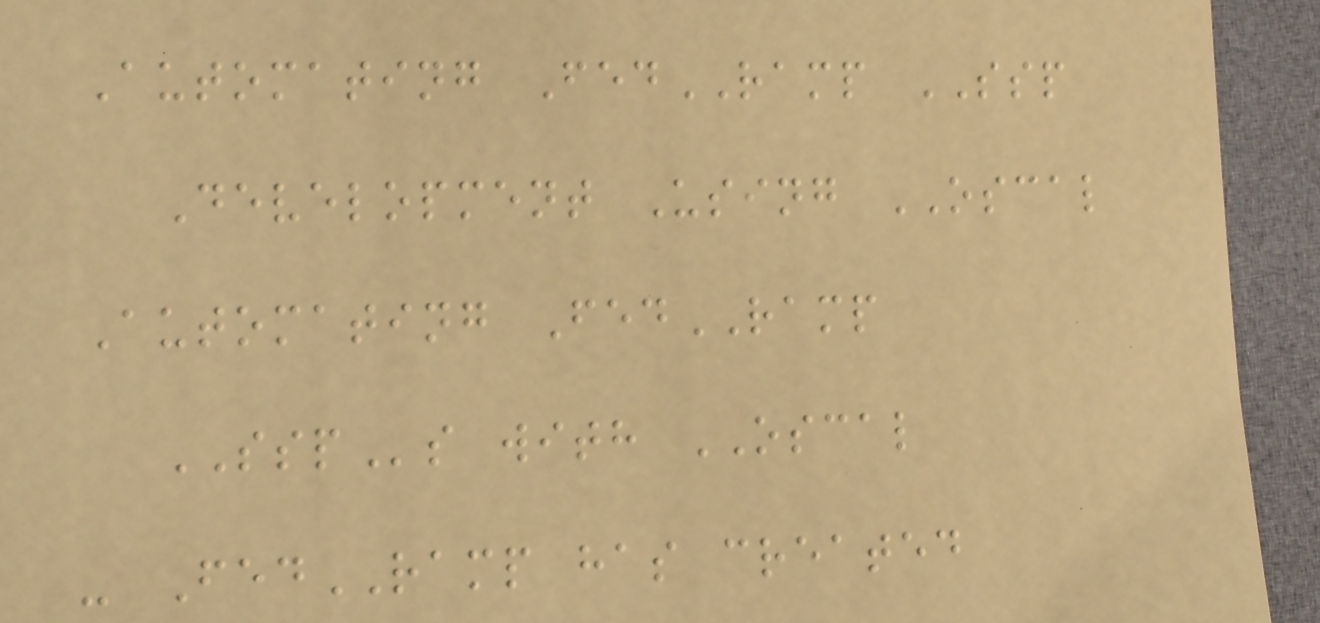Automating FedRAMP SSP
Development Using OSCAL
Automating FedRAMP
SSPs with OSCAL
- FedRAMP has created
